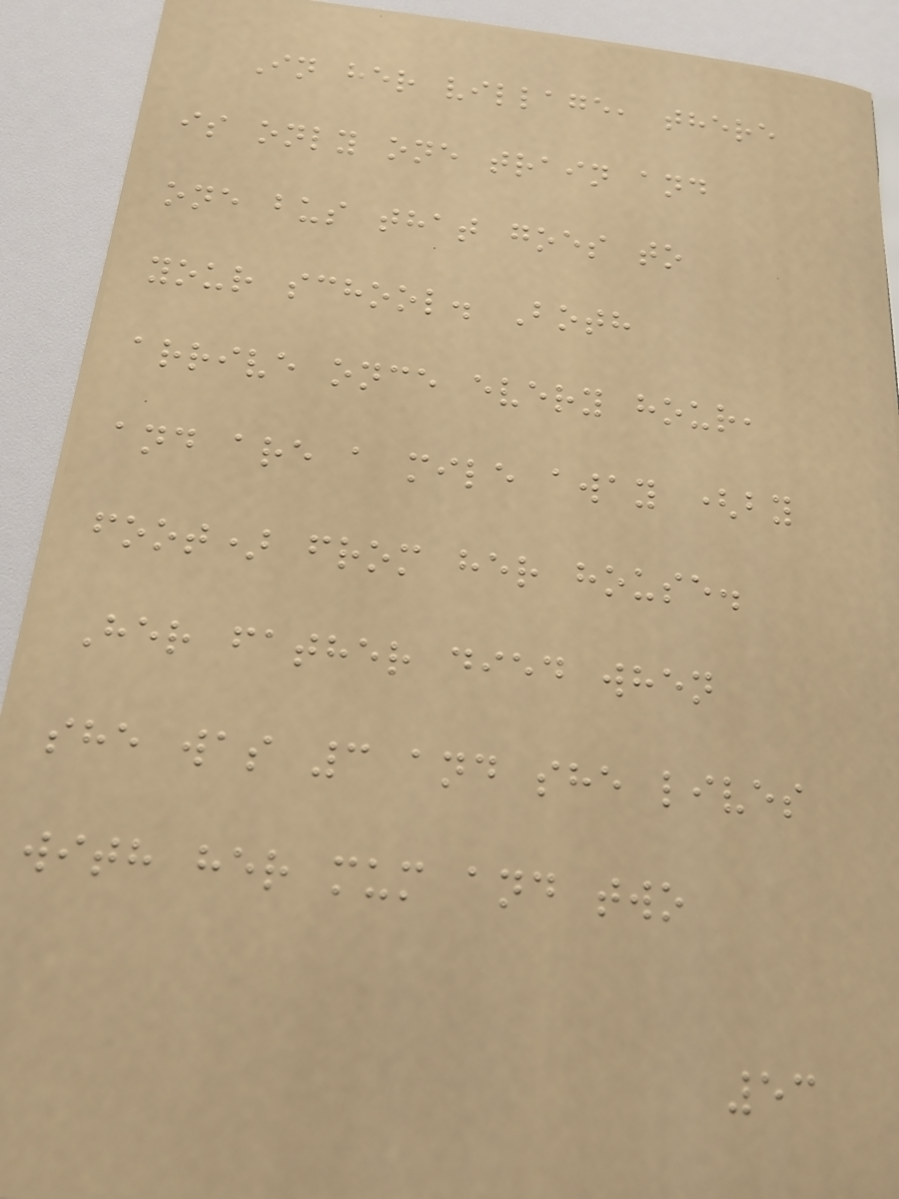In her village, there
is only one train and
one bus that goes to
your school. Both
arrive once every hour,
and are a mile away (by
foot) from her house.
Her father died when
she was 3 and she lives
with her mum and two
53
